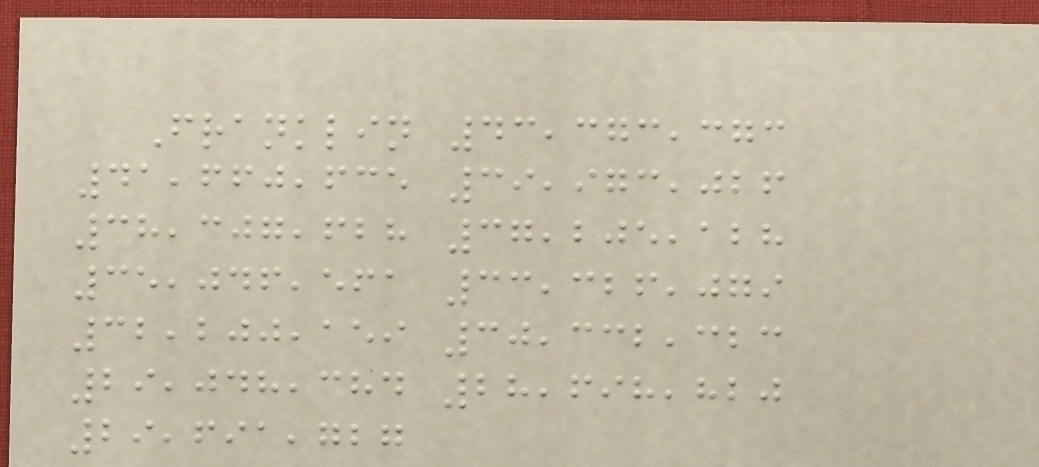Franklin 43,373,373
41,660,635 39,973,026
38,307,628 37,205,128
35,046,561 33,326,079
32,200,159 30,332,323
29,048,384 28,698,820
29,691,727
